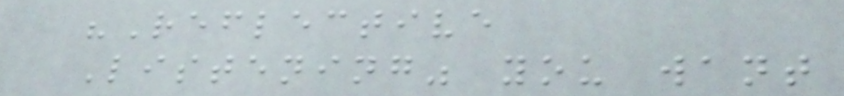"Reflective
Listening" you want
